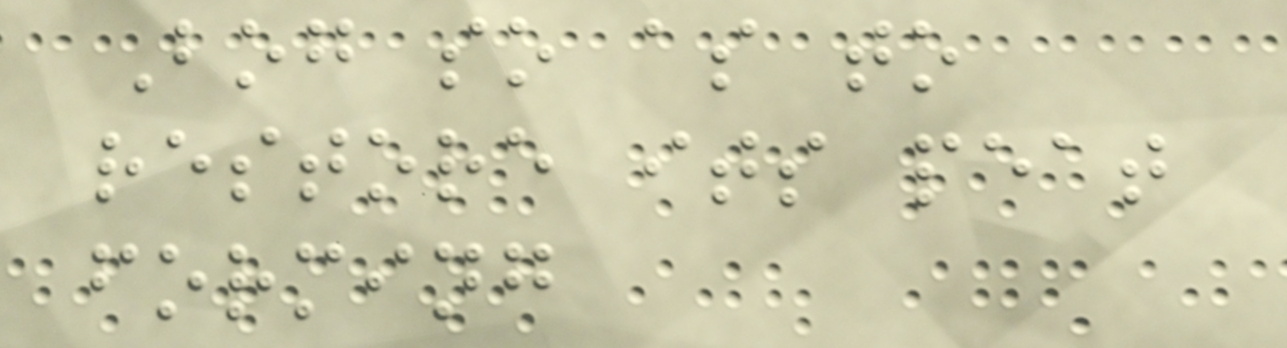Bog so as to
restore its peat
forming
